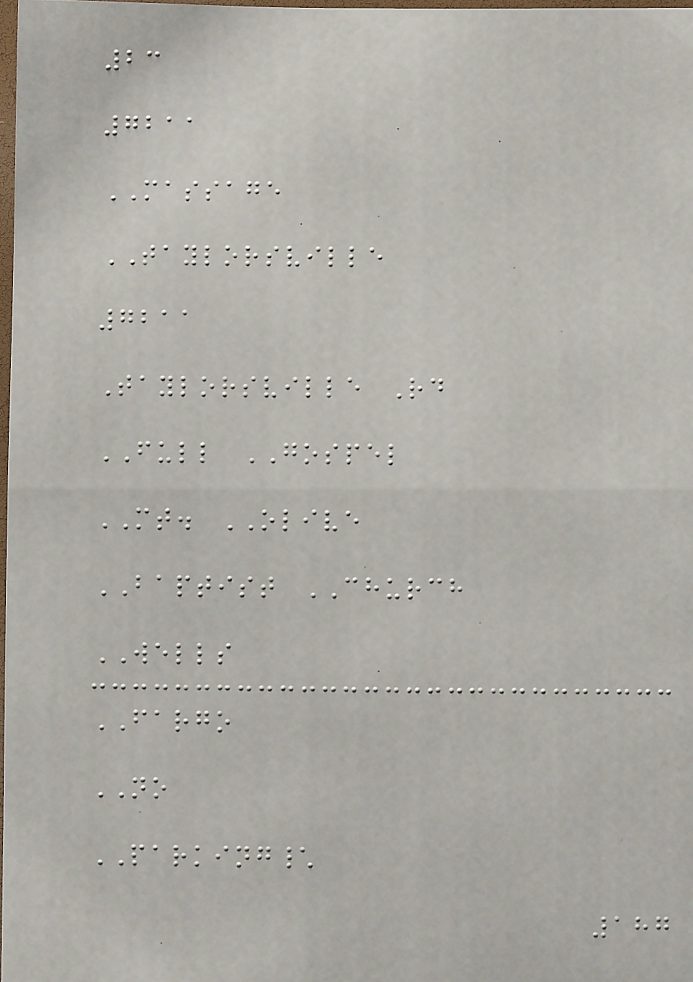23
7211
MASSAGE
TAYLORSVILLE
7211
Taylorsville Rd
FULL GOSPEL
MT. OLIVE
BAPTIST CHURCH
WELLS
FARGO
NO
PARKING\
187
